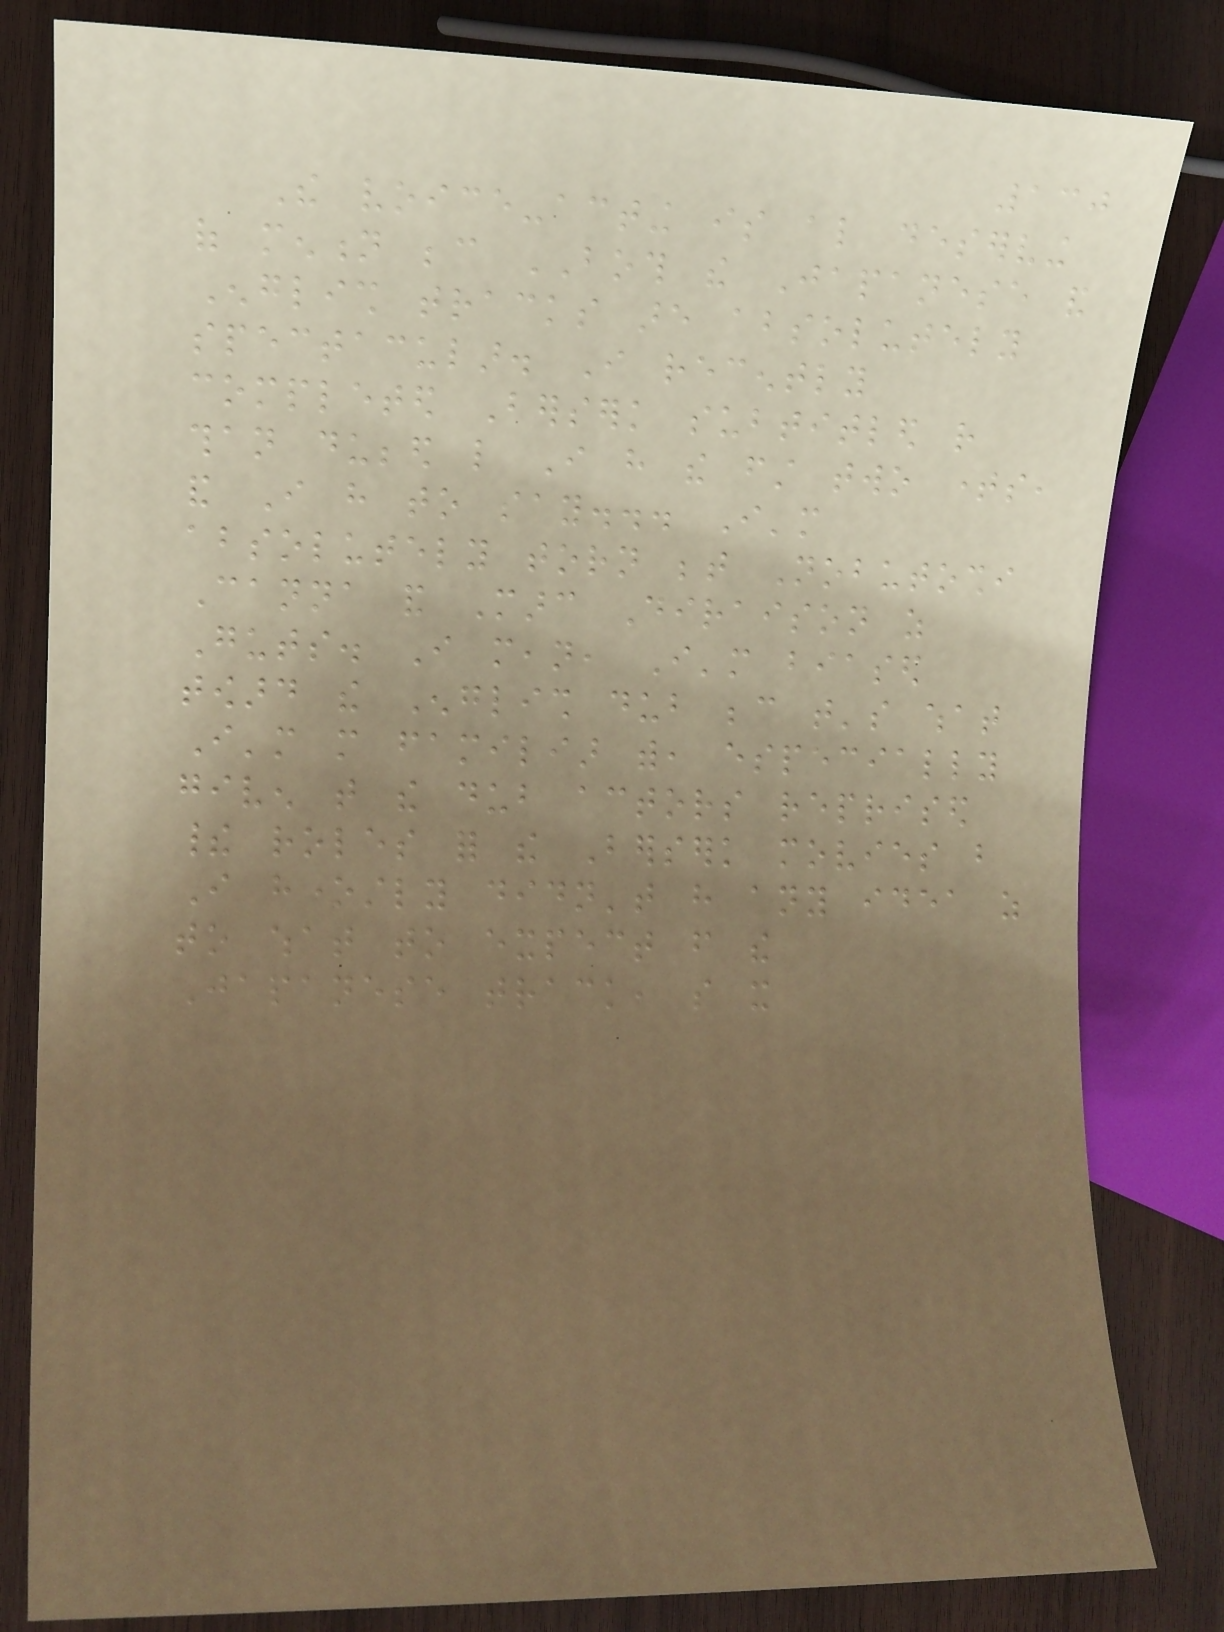130
The voice-acting is also deserving
of mention because BOTH the Japanese and
English tracks are absolutely
spectacular. I recently
completed Berserk subtitled rather
than dubbed like I have the first two times,
and I have to say... I'm
absolutely torn between Nobutoshi
Canna and Marc Diraison as
Guts. I mean, I'm biased
toward the English dub because that's what
I'm more familiar with, especially
given that the dub actors reprised
their roles for the Berserk movies but
I honestly didn't have any idea as
to what to expect from the
Japanese track, so it
